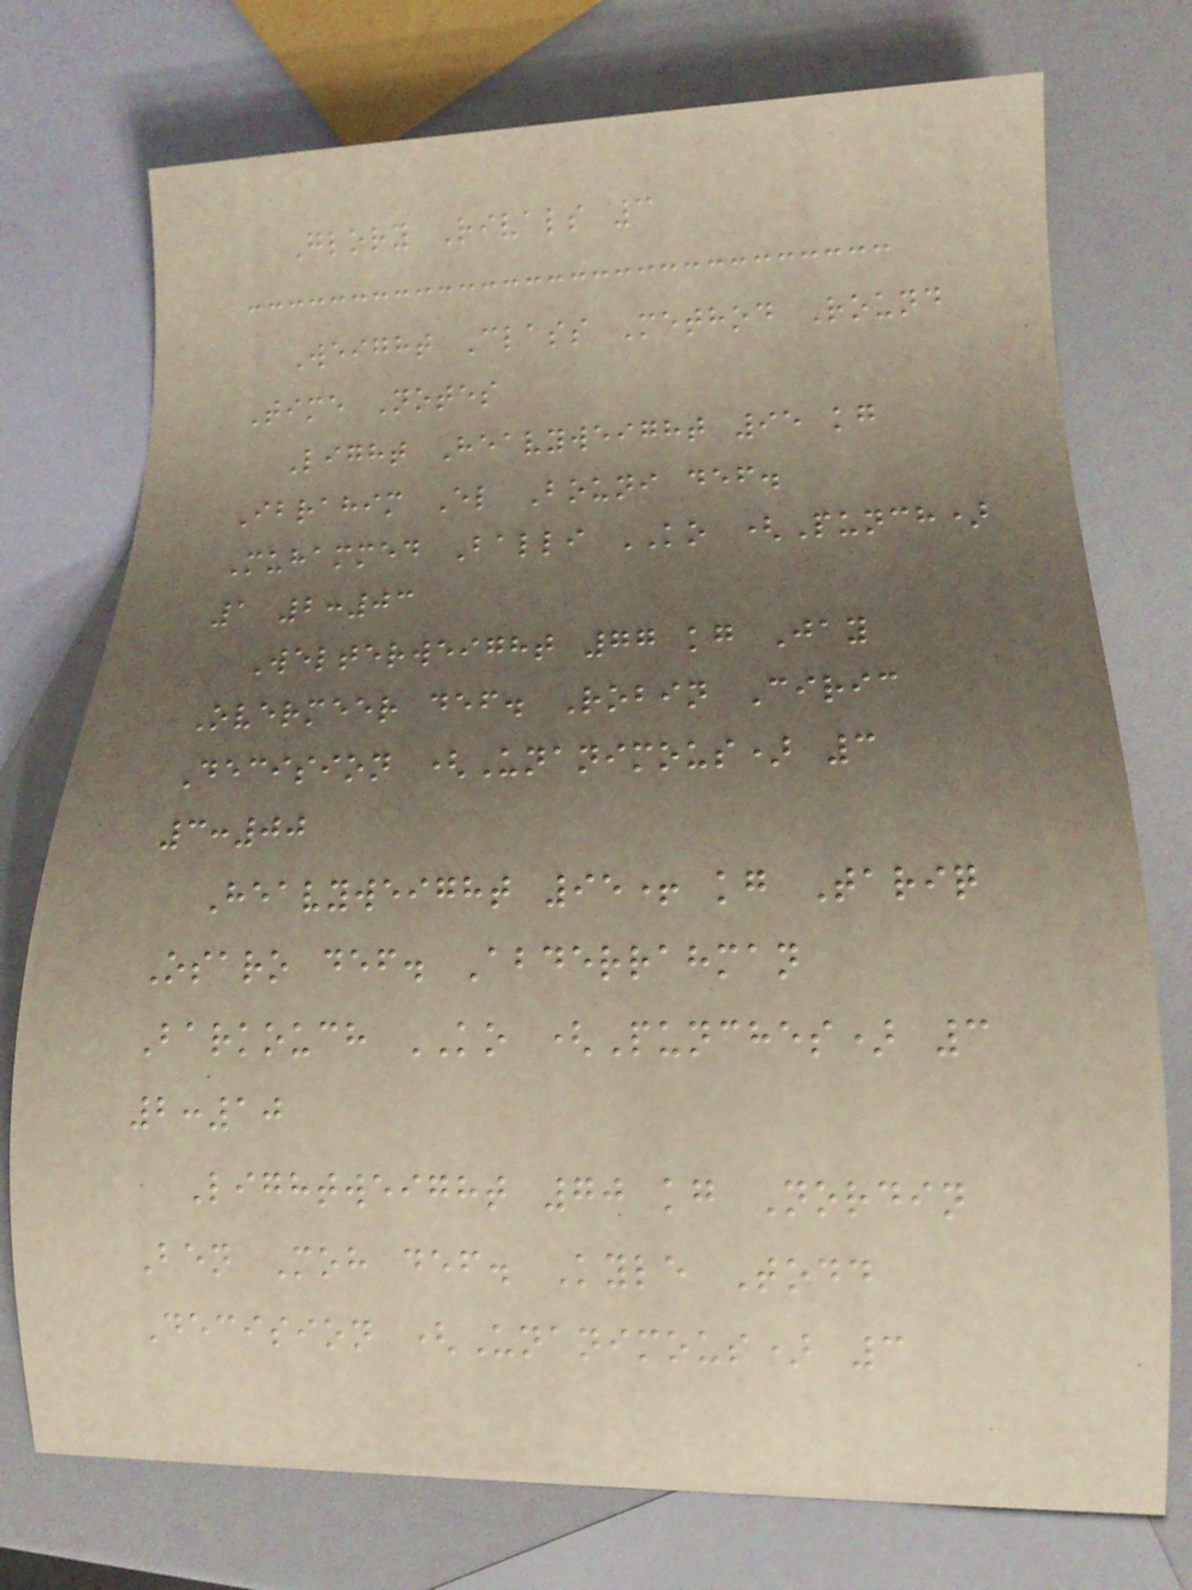Glory Rivals 3
Weight Class Method Round
Time Notes
Light Heavyweight 95 kg
Ibrahim El Bouni def.
Muhammed Balli KO (Punch)
1 2:03
Welterweight 77 kg Jay
Overmeer def. Robin Ciric
Decision (Unanimous) 3
3:00
Heavyweight 95+ kg Tariq
Osaro def. Abderrahman
Barkouch KO (Punches) 3
2:10
Lightweight 70 kg Nordin
Ben Moh def. Kyle Todd
Decision (Unanimous) 3
